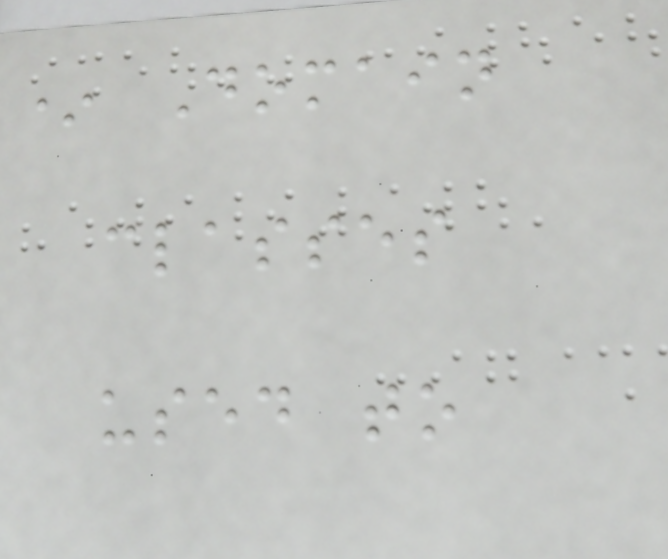* Domain
classes
used to
